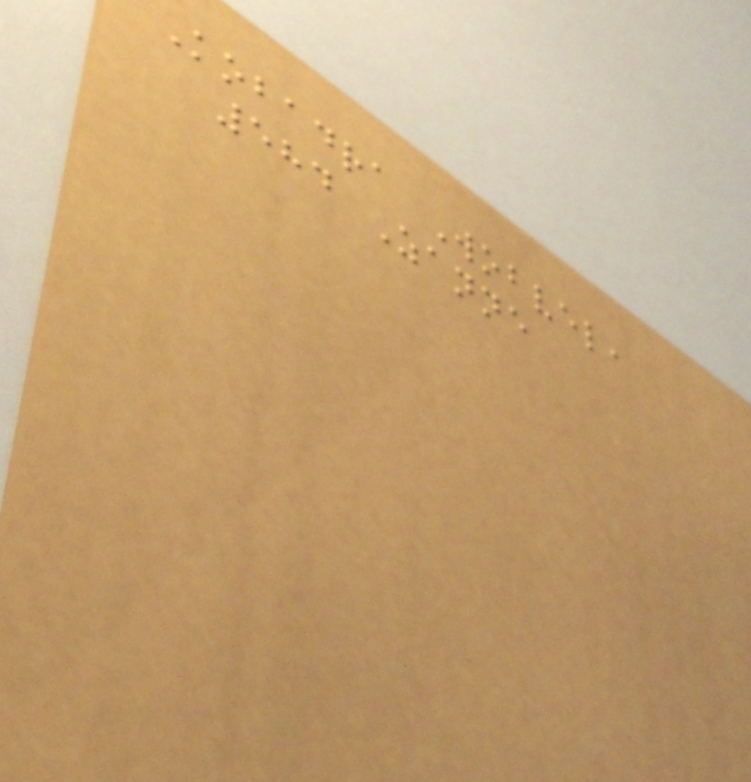Kobadra Wobvel,
584 Zanne
